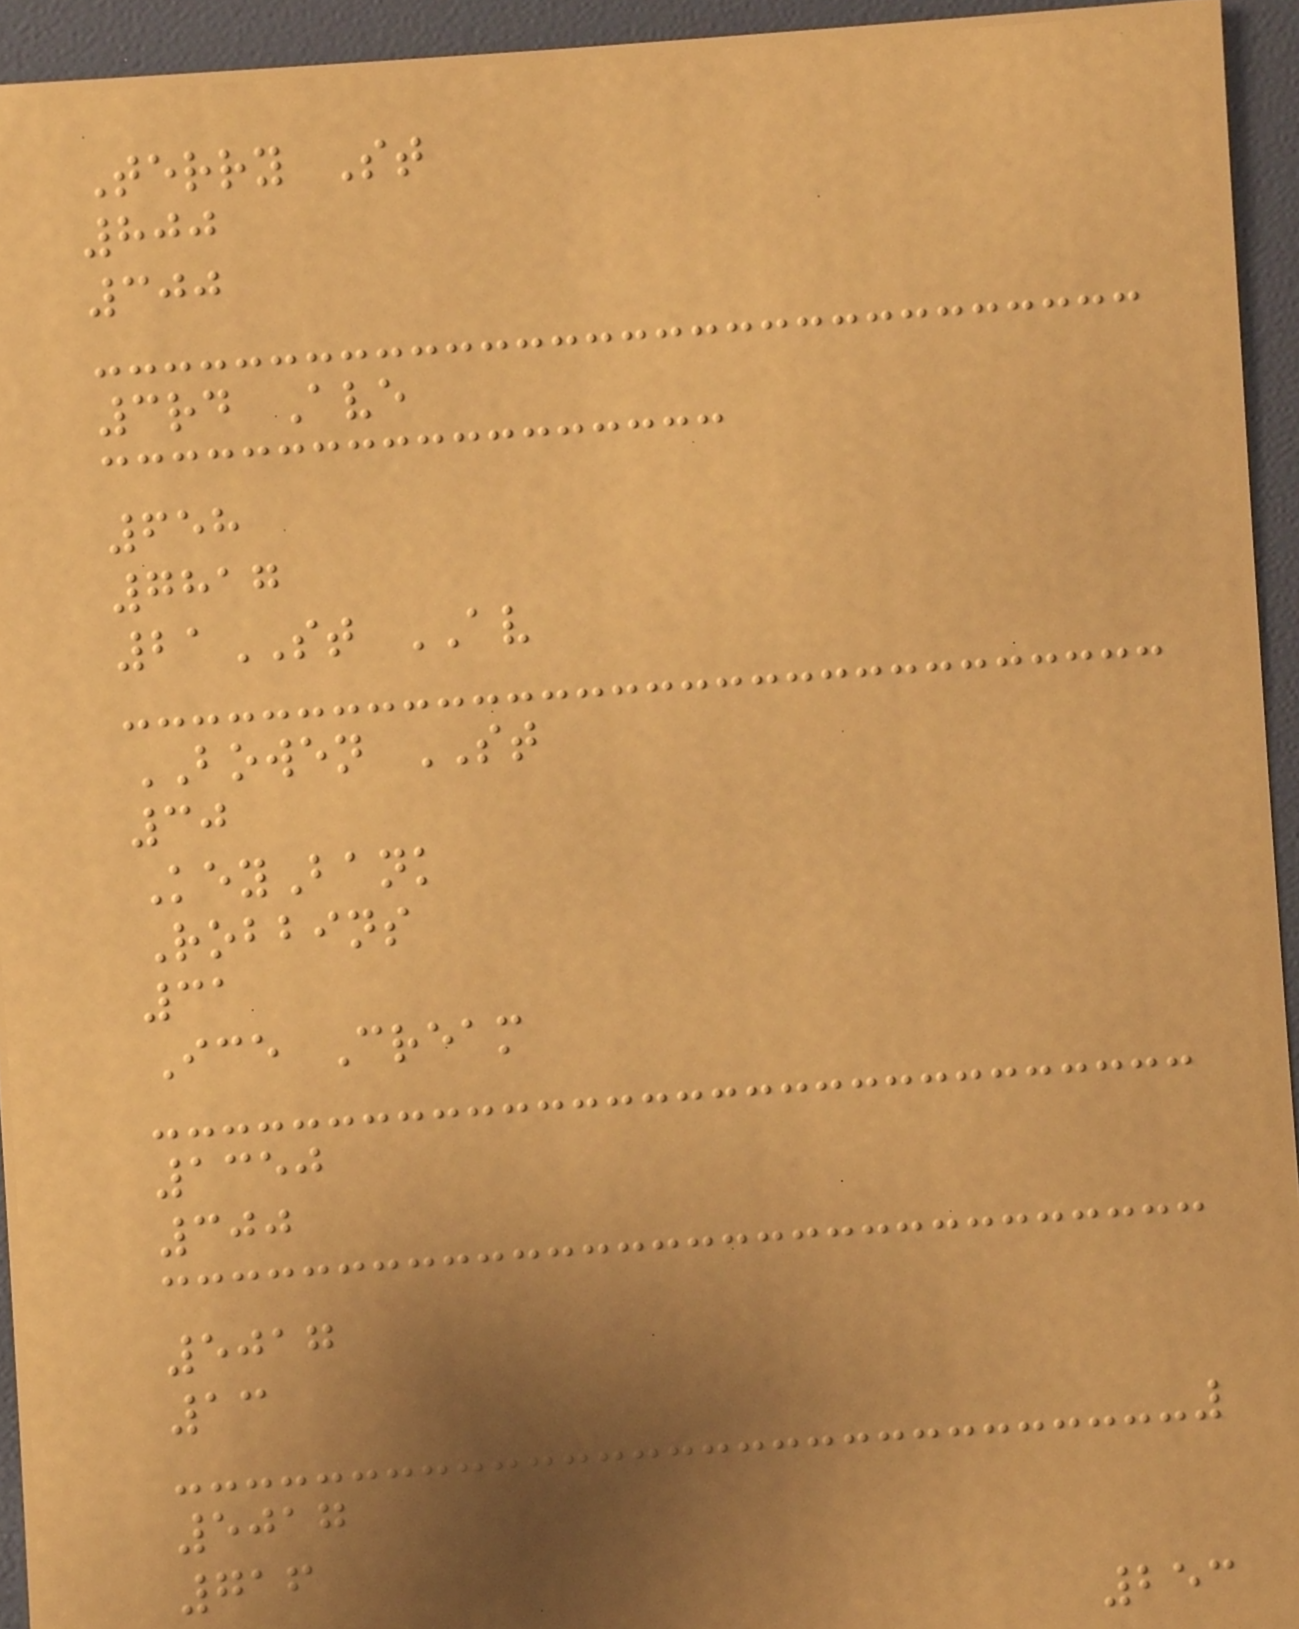Terry St
800
300
3rd Ave
658
7817
21ST AV
BOWEN ST
30
KeyBank
Robbins
31
Ice Cream
1350
300
5017
13
5017
716
253
